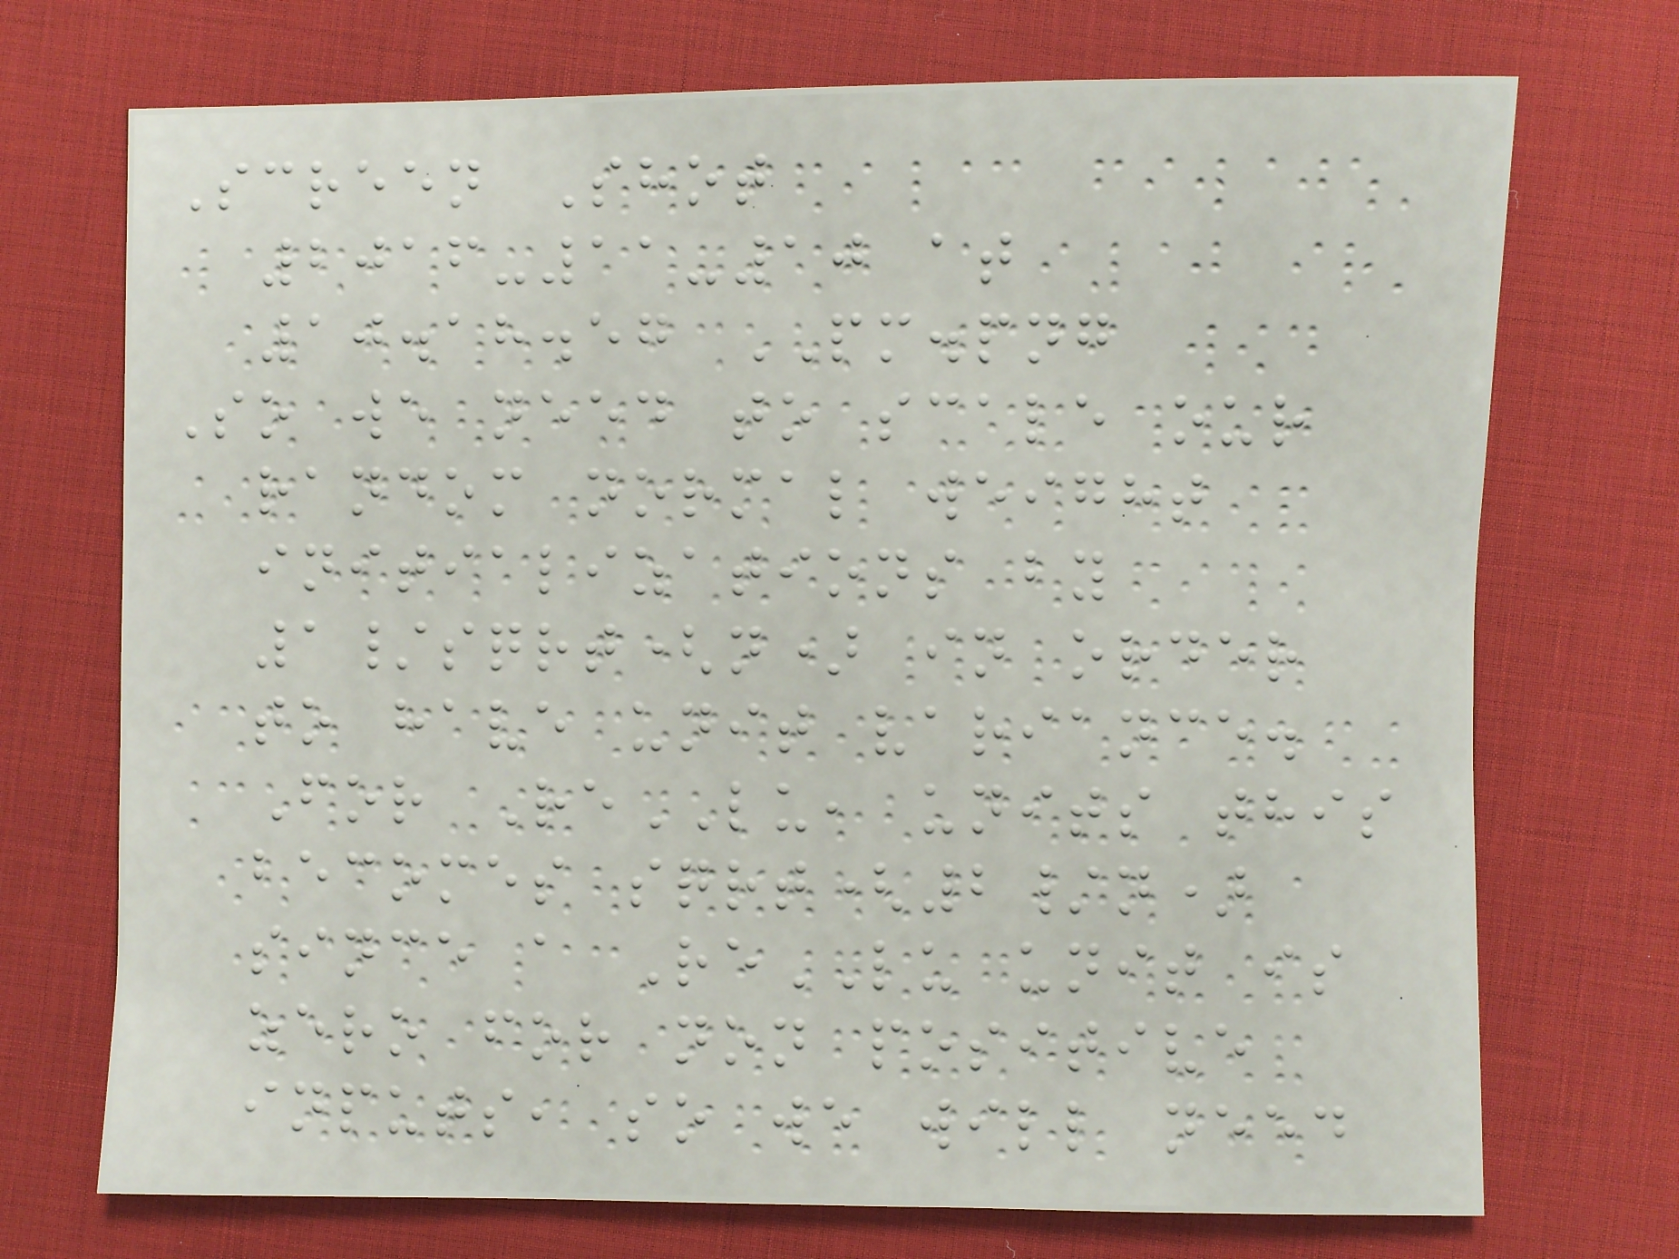Screen Shot
2016-11-10 at
10.18.57 PM.png
So we need to scale our
random normal weight
initializations by
1/sqrt(n) in order
to have unit variance.
For ReLU, units this
becomes sqrt(2/n)
since a ReLU unit is
zero for non positive
inputs, so we will need
